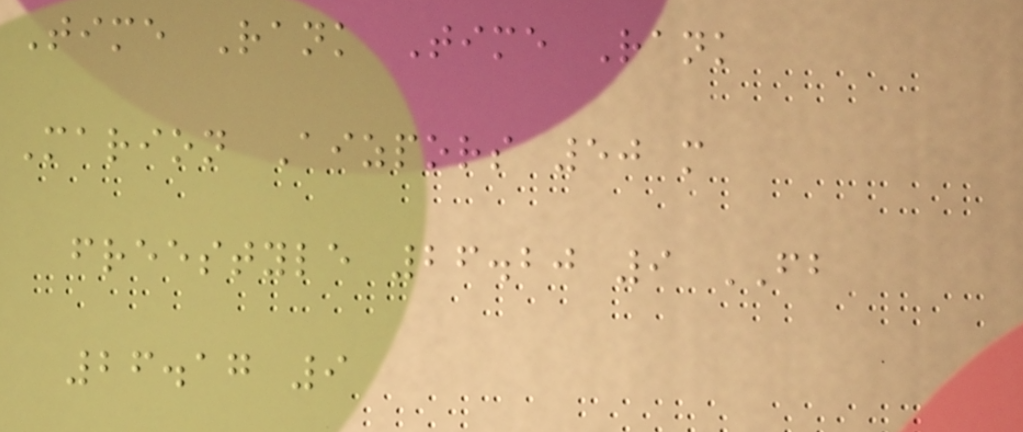Time Rank Time Rank
Marion Aizpors 50 m
freestyle 26.20 9 FB
26.17 9
